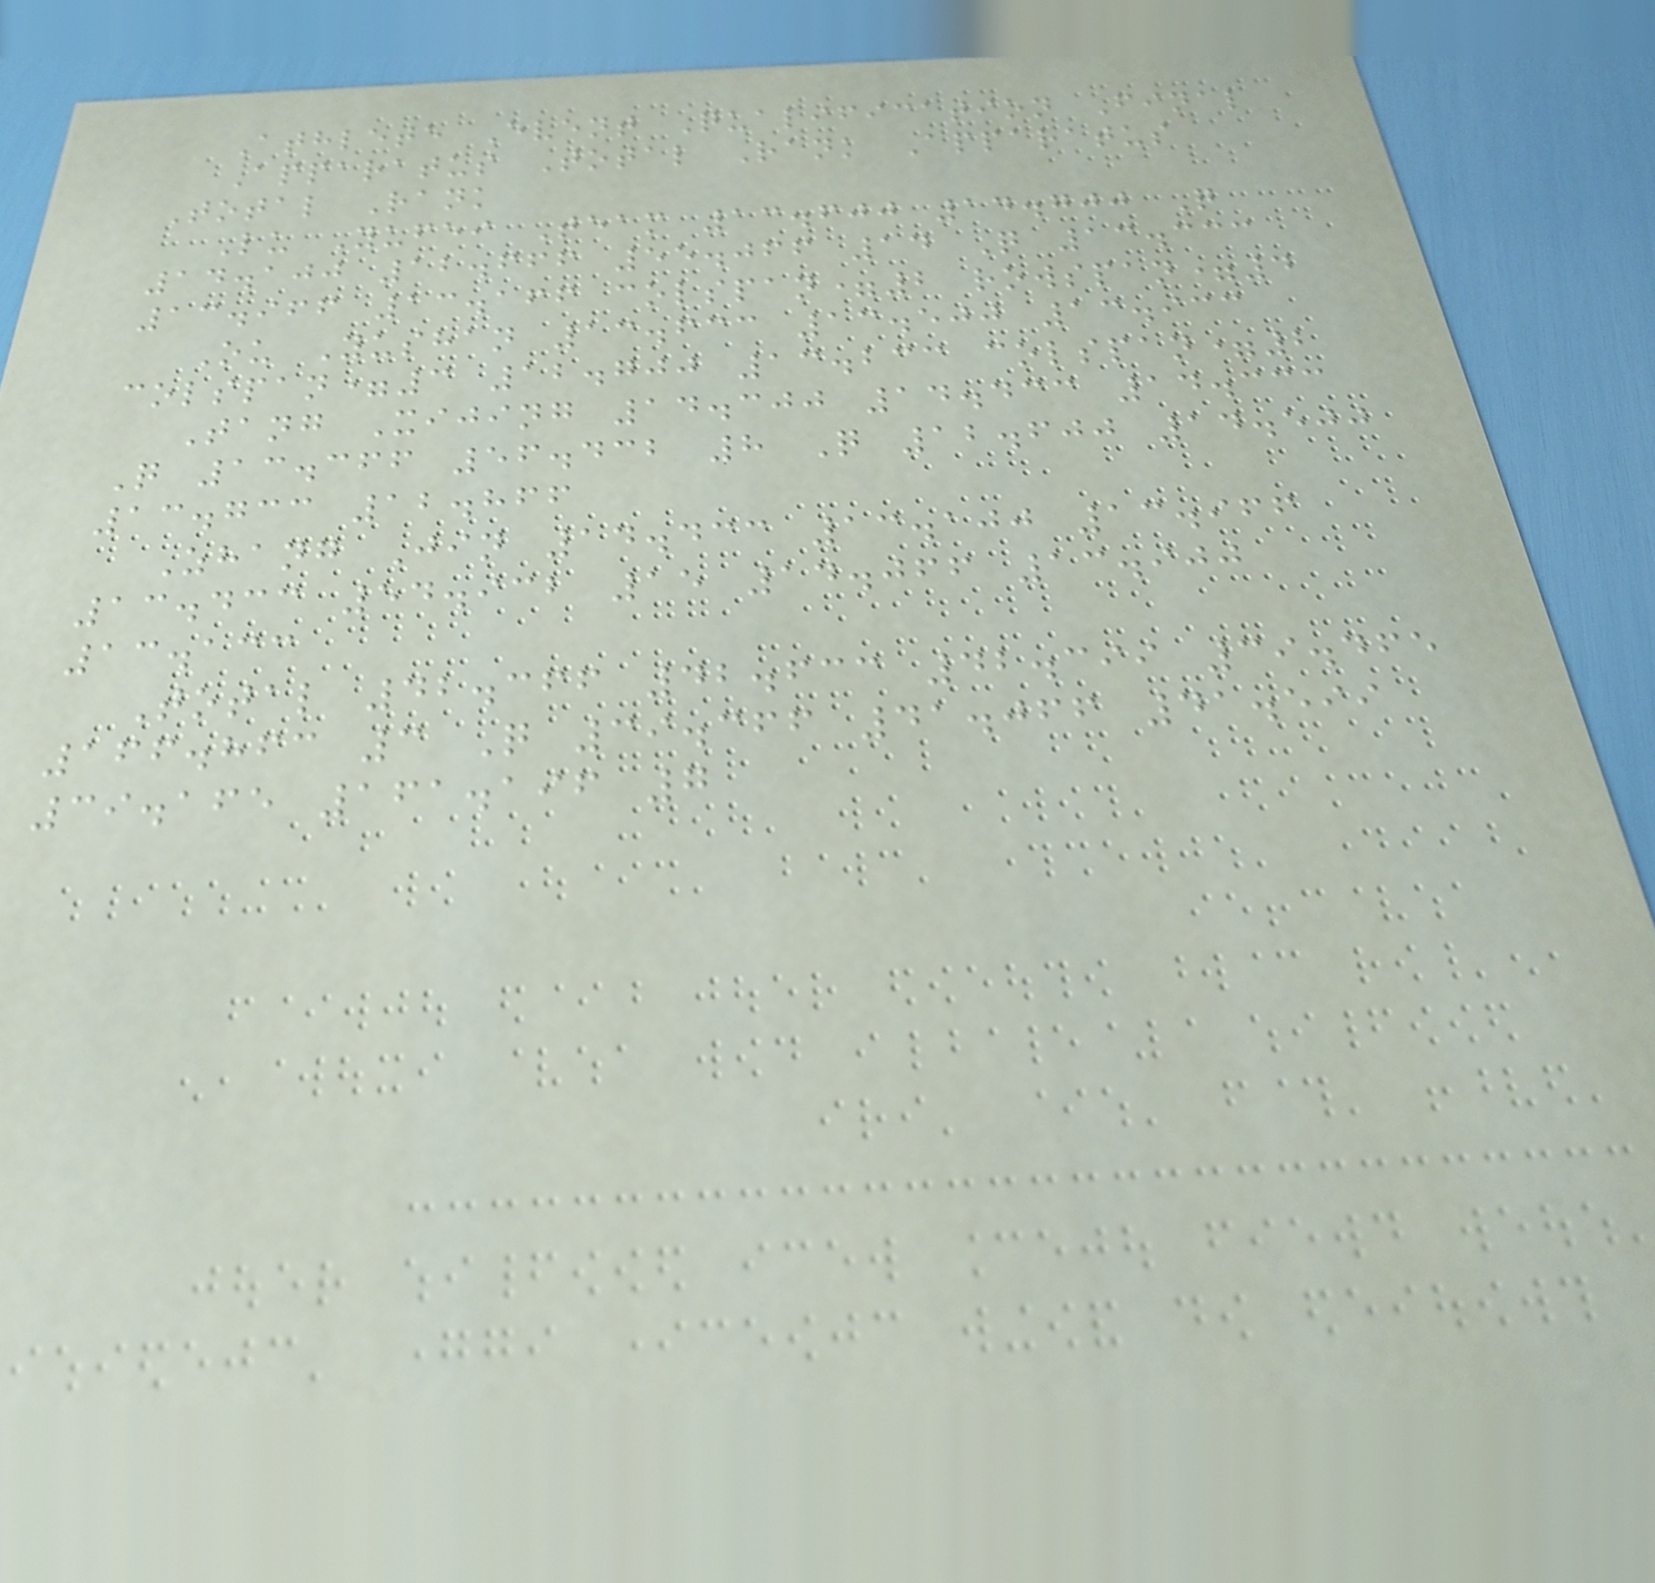Athlete Event Qualification Final
Apparatus Total Rank Apparatus
Total Rank
Lu Yufei Team 13.600 14.700 Q
14.100 12.666 55.066 14 Q 13.333
13.966 13.166 colspan=2 rowspan=4
Ou Yushan 13.633 13.500 13.933
colspan=3 12.700 13.233 colspan=2
Tang Xijing 14.300 14.433 14.333
Q 13.366 56.432 8 Q 12.600 14.500
13.733 12.866
Zhang Jin 14.433 13.100 13.966
13.433 54.932 15 14.066 13.900
13.133
Total 42.366 42.633 42.399 39.465
166.863 3 Q 39.366 41.066 41.599
39.165 161.196 7
